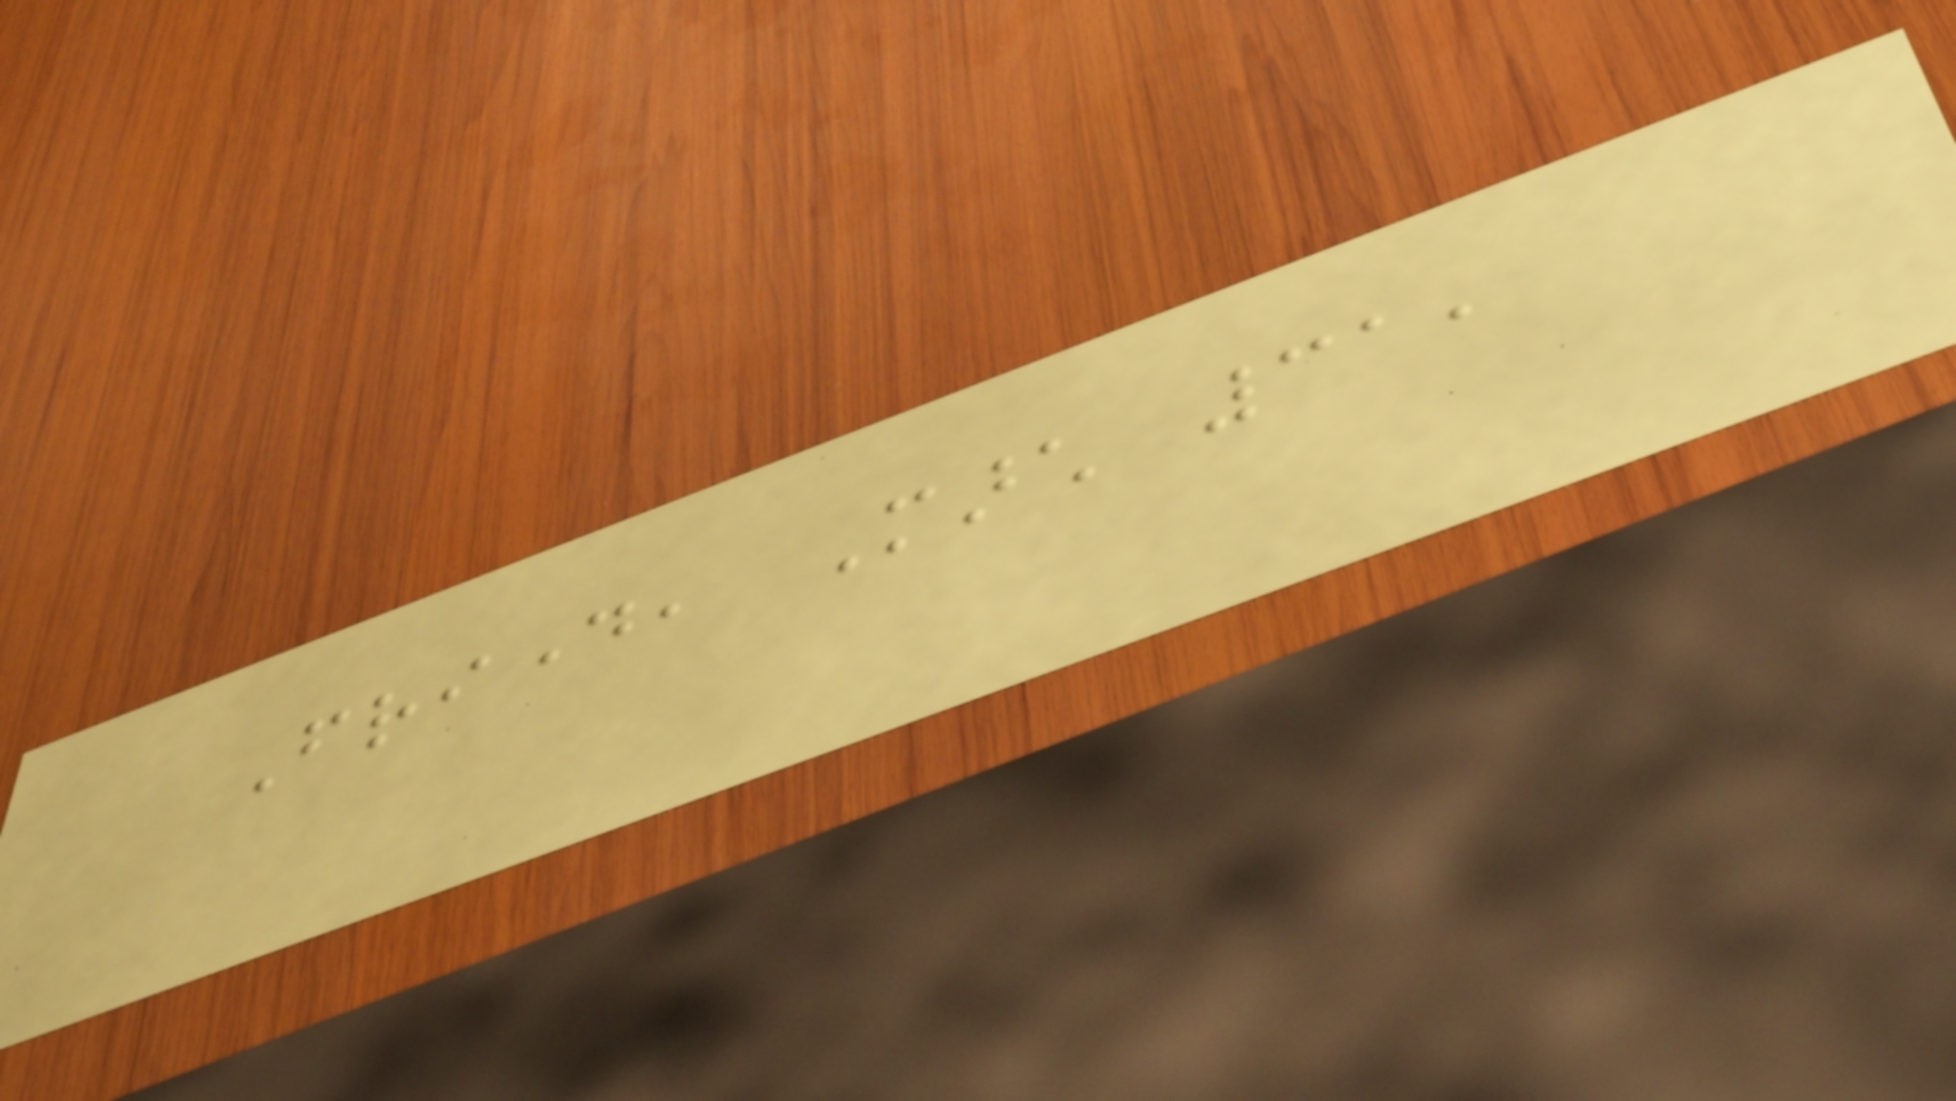Friday, March 31,
